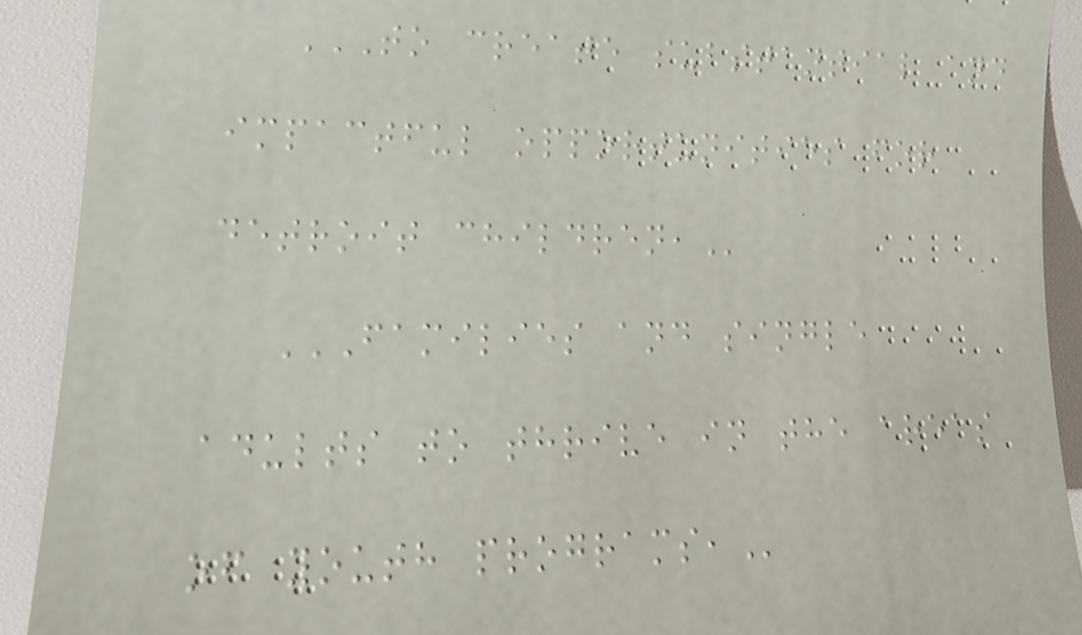TO CREATE SUBSTANTIAL AND
IMPACTFUL OPPORTUNITIES FOR
DETROIT CHILDREN,
FAMILIES AND SINGLE
ADULTS TO THRIVE IN THE AREAS
OF YOUTH PROGRAMS,
